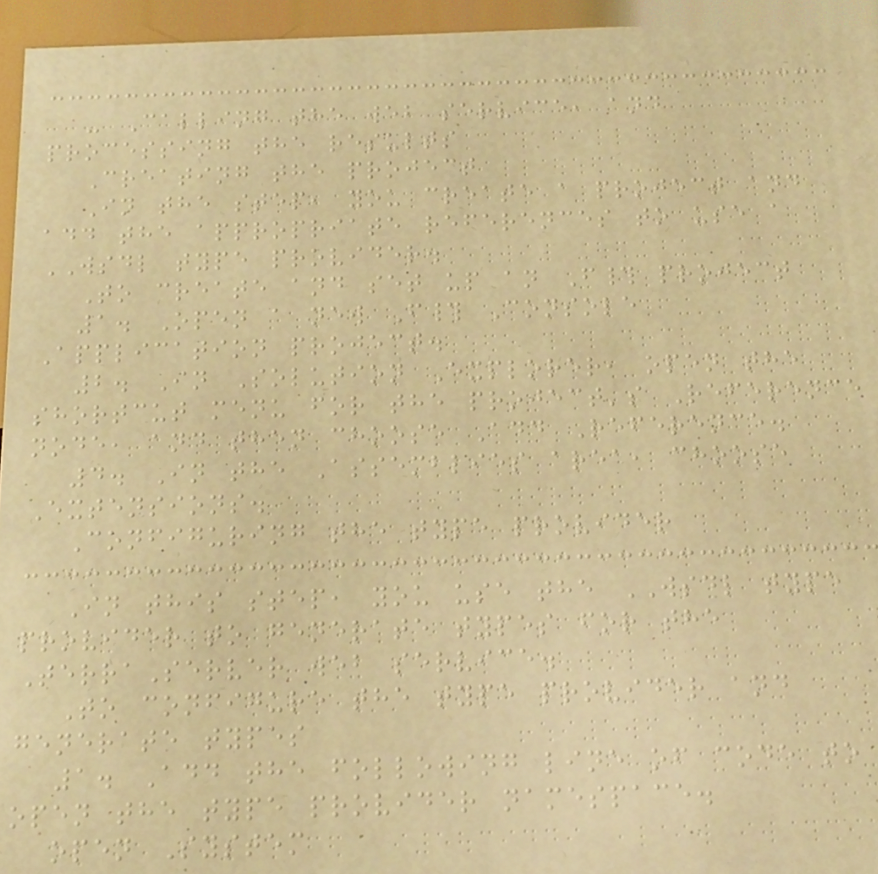- Calling the web service, and
processing the results
Creating the project
In the step, you create a project and
add the appropriate references to use a
WSDL type provider.
To create and set up an F# project
1. Open a new F# Console
Application project.
2. In Solution Explorer, open the
shortcut menu for the project's Reference
node, and then choose Add Reference.
4. In the Assemblies area, choose
Extensions.
Configuring the type provider
In this step, you use the WSDL type
provider to generate types for the
TerraServer web service.
To configure the type provider and
generate types
1. Add the following line of code to
open the type provider namespace.
open System
